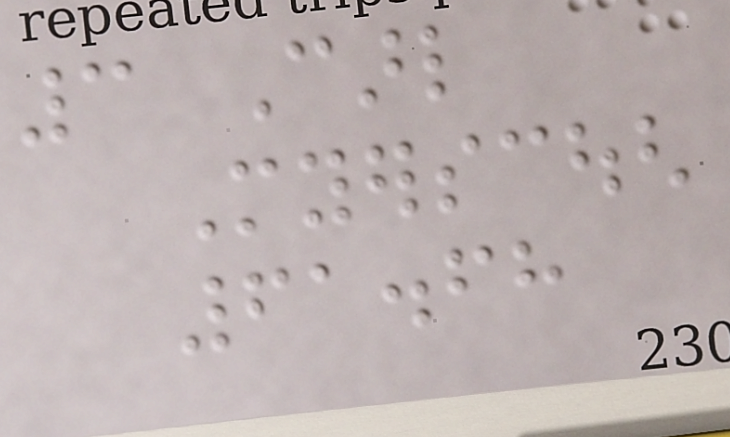3 Carl
Myerscough
61.68
